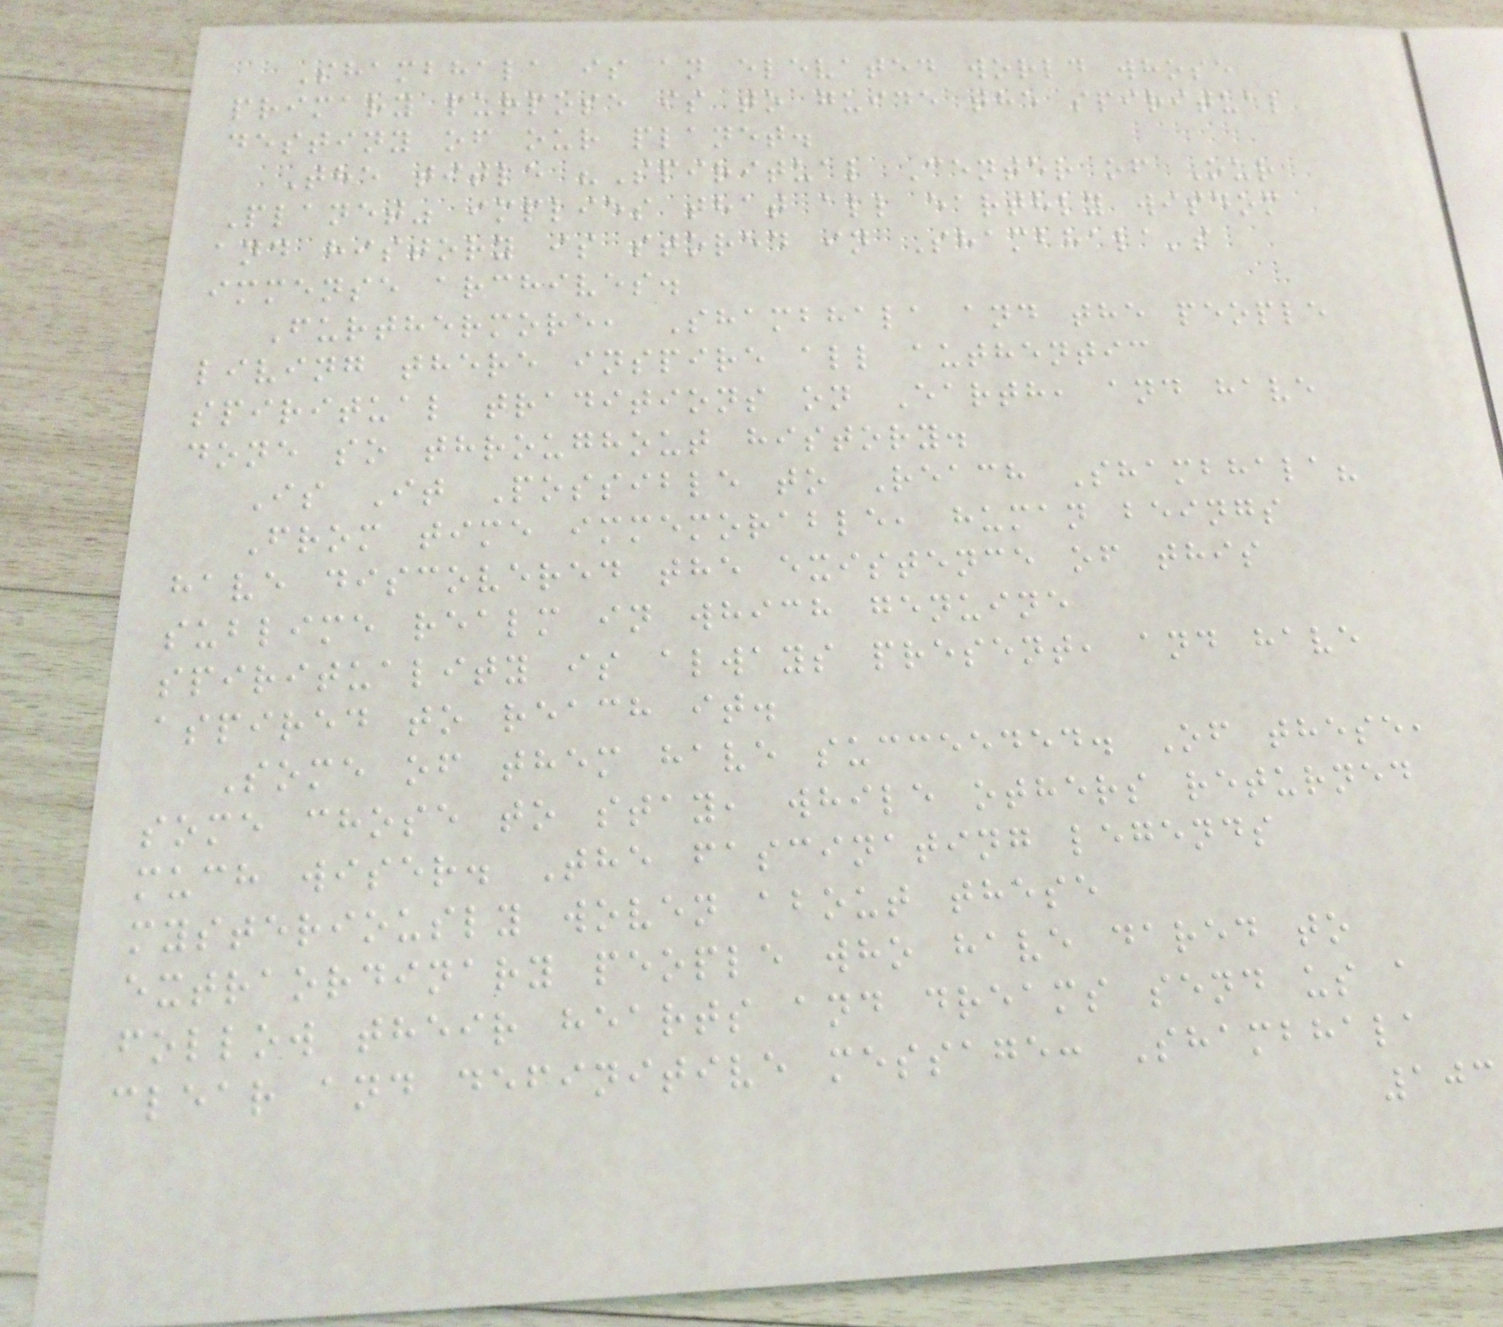Shambhala is an elevated world whose
primary purpose is to guide the spiritual
destiny of our planet.
The title "Spiritual Center of Our
Planet" implies that all earthly wisdom
and history is stored in Shambhala's
immense archives.
Furthermore, Shambhala and the people
living there inspire all authentic
spiritual traditions on Earth, and have
done so throughout history.
Is It Possible to Reach Shambhala?
From time immemorable, human beings
have discovered the existence of this
sublime realm in which genuine
spirituality is always present, and have
aspired to reach it.
Some of them have succeeded. Of these,
some chose to stay, while others returned
much wiser. The fascinating legends
mysteriously woven about these
extraordinary people who have dared to
follow their hearts and dreams send us a
clear and definitive message: Shambhala
103
